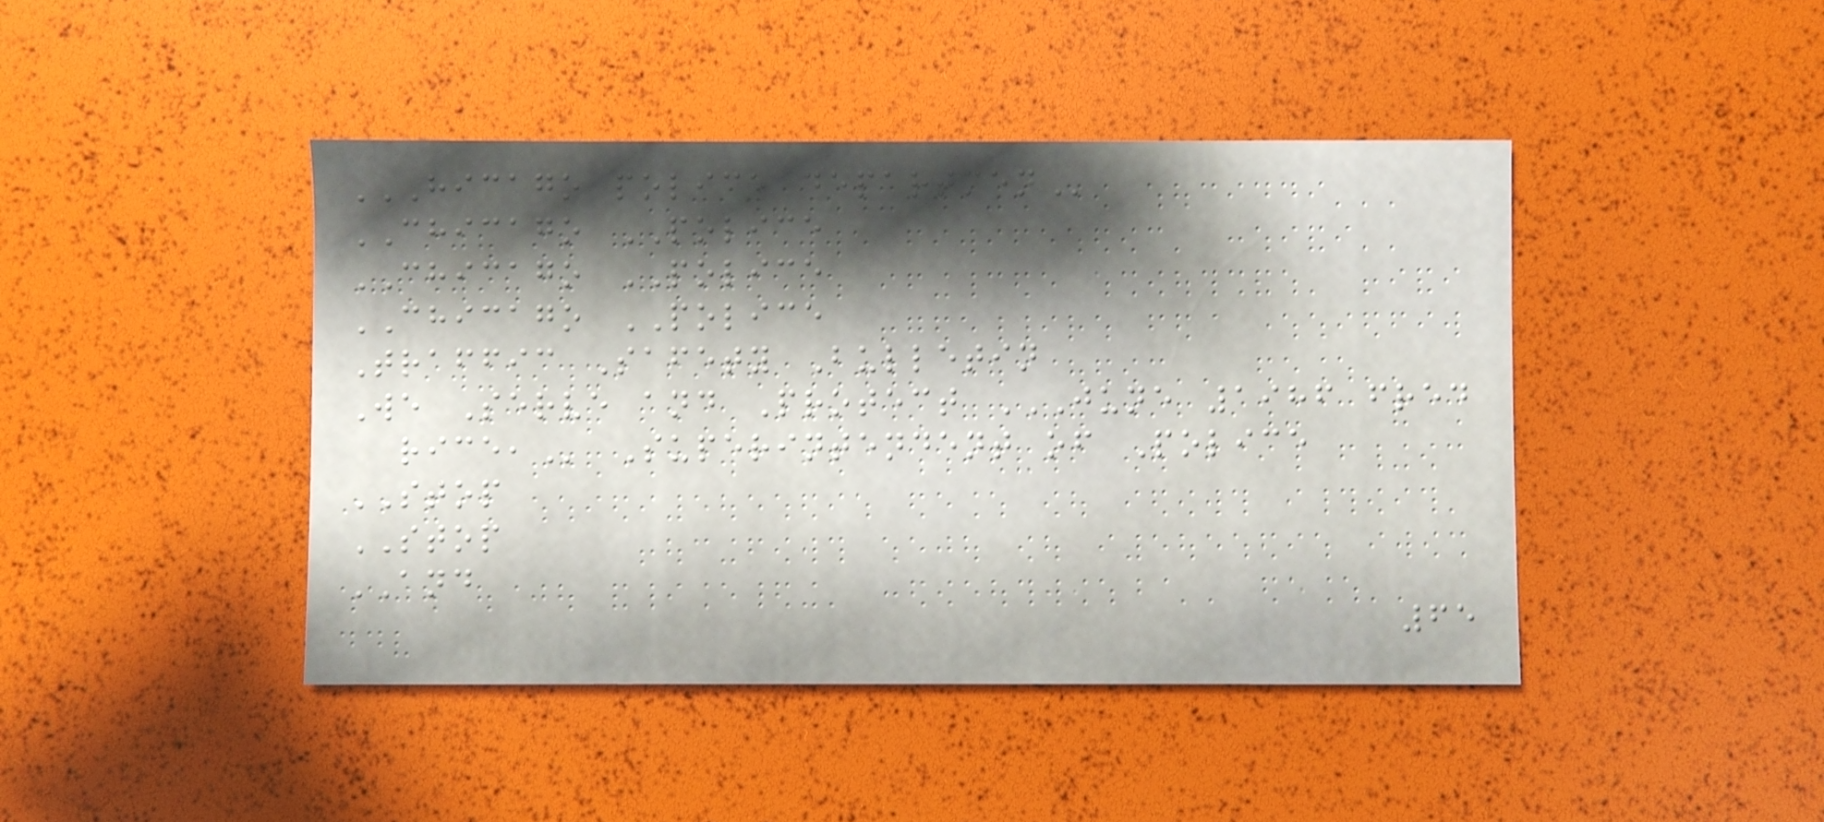HICAGO POLICE DEPARTMEN
CHICAGO POLICE
CHICAGO POLICE
CHICAGO POLICE
Traffic Safety Bulletin
We Serve and Protect JUNE 1986 FRED
RICE, Superintendent of Police
STOP
STOP
AND
65
